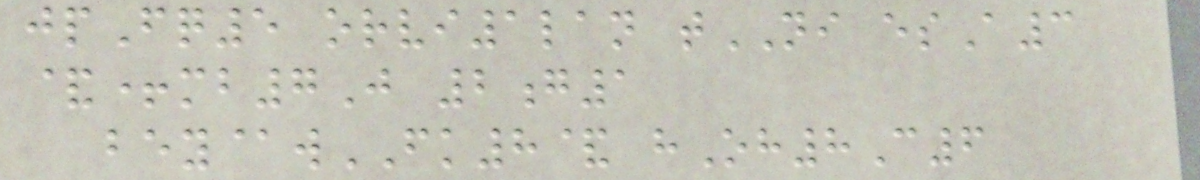jpFq5 orvi1lan tNI esA3
&+mb7J 2g1
bey@wFK8& hOh8C6
